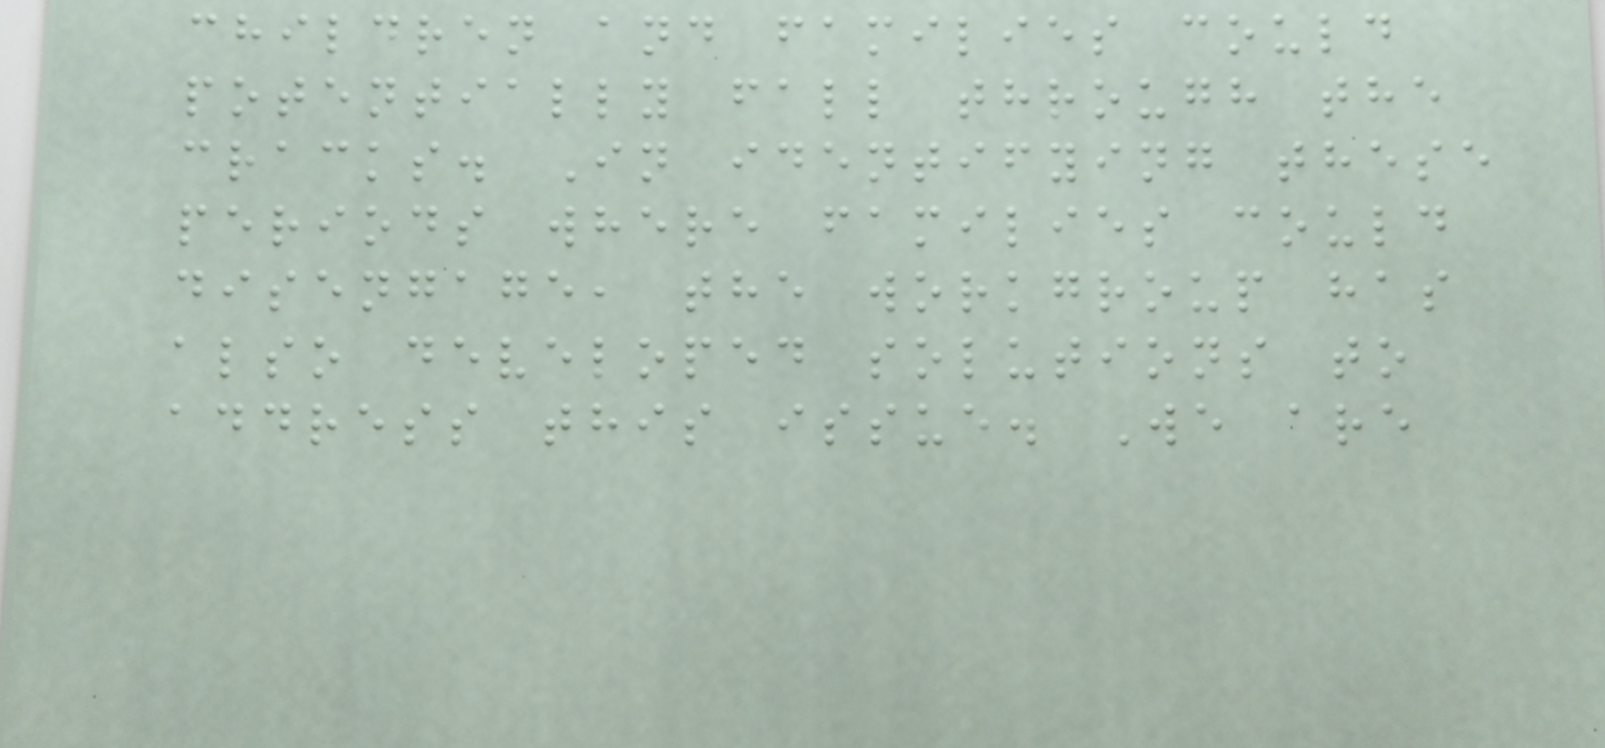children and families could
potentially fall through the
cracks. In identifying these
periods where families could
disengage, the workgroup has
also developed solutions to
address this issue. We are
